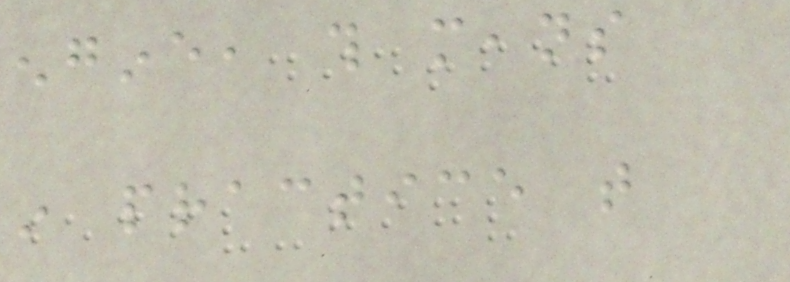engine, this means
in practice that
